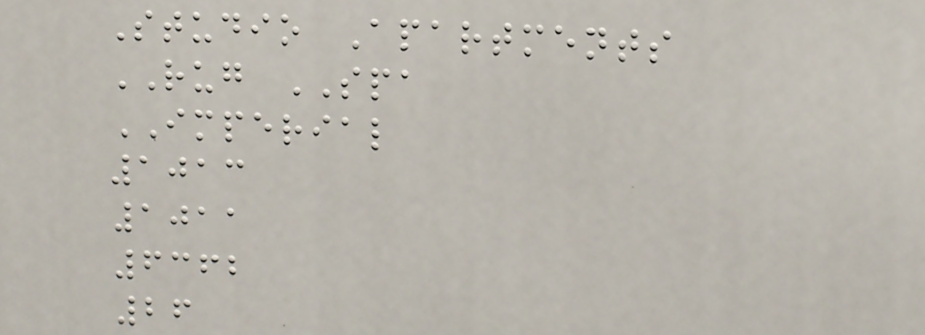Studio Apartments
RUG SPA
IMPERIAL
1013
1011
6362
26
